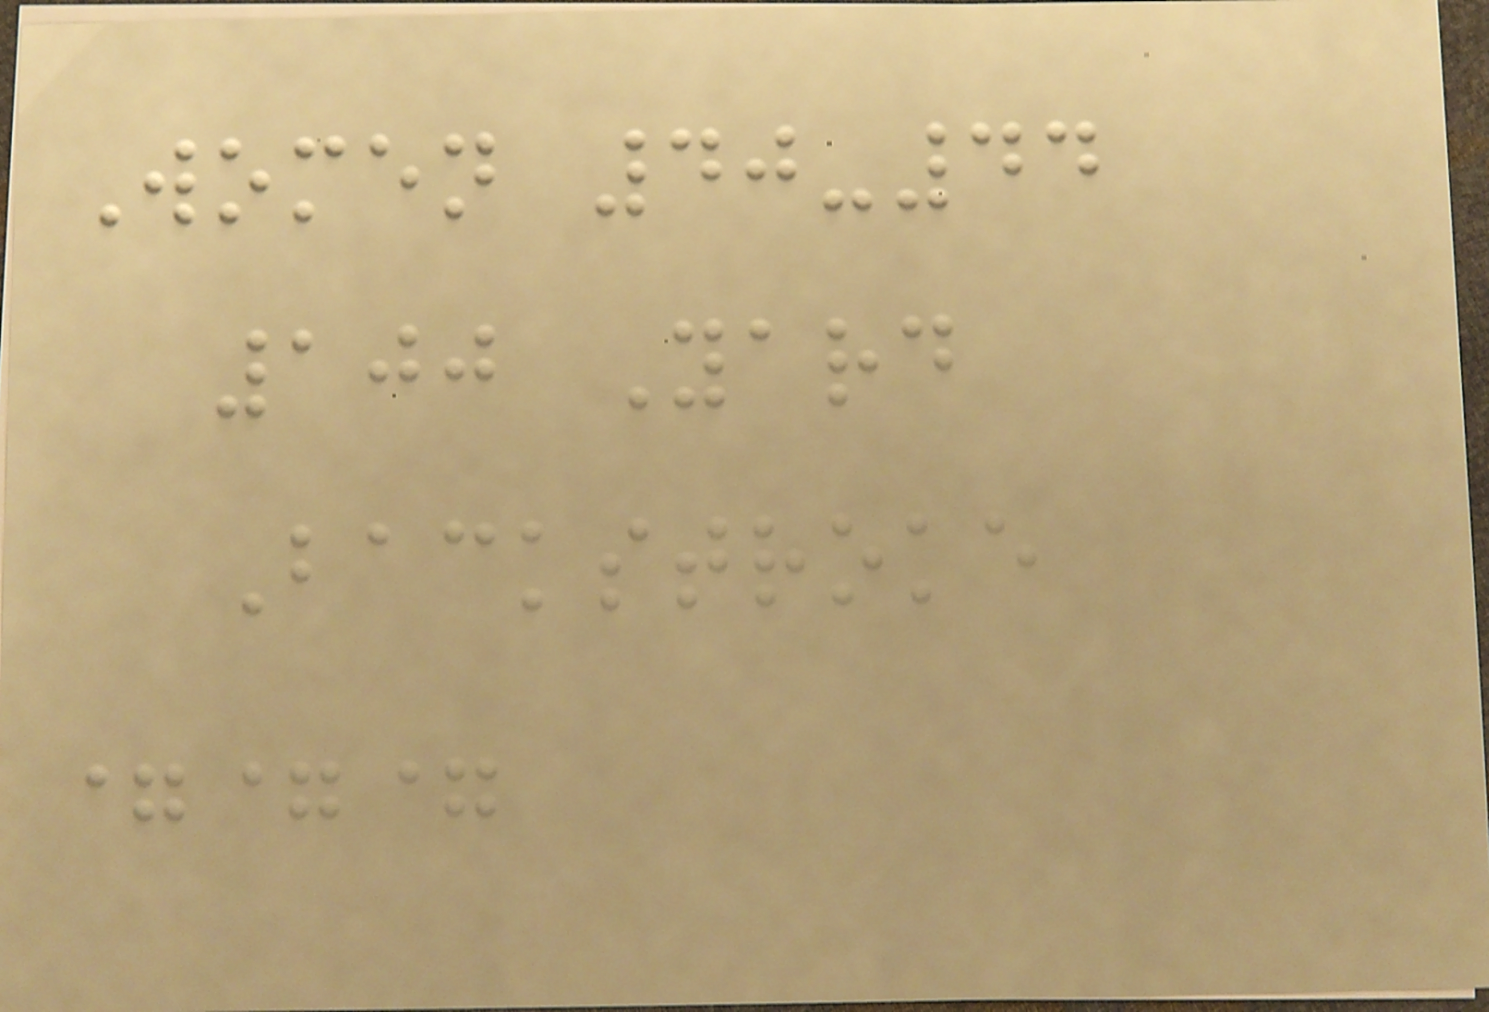Women 40-44
100 Yard
Backstroke
===
